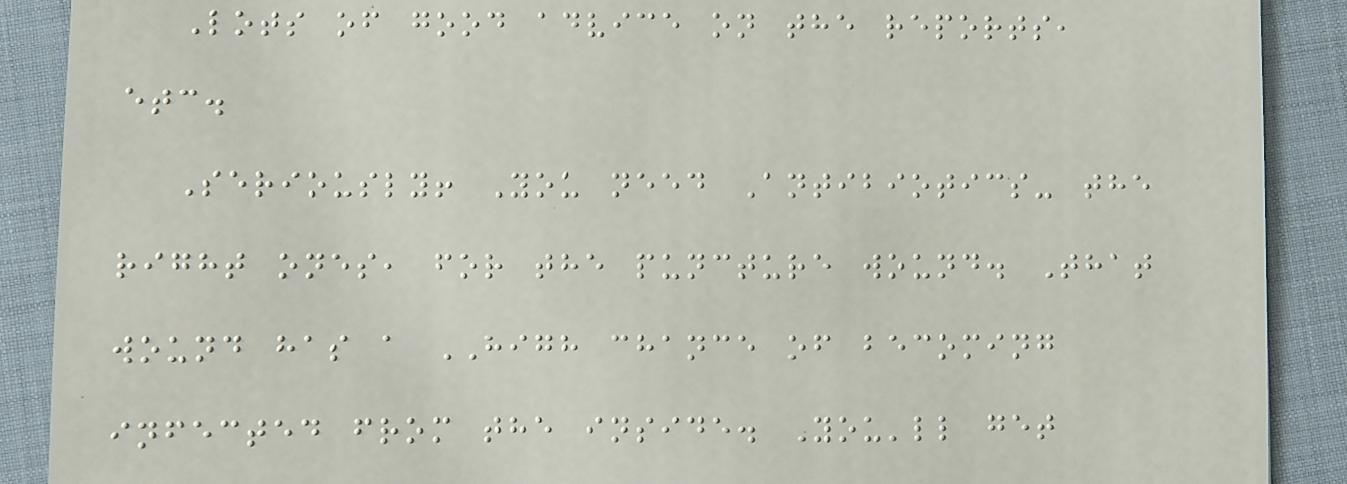Lots of good advice on the reports,
etc.
Seriously! You need Antibiotics- the
right ones, for the puncture wound. That
wound has a HIGH chance of becoming
infected from the inside. You'll get
